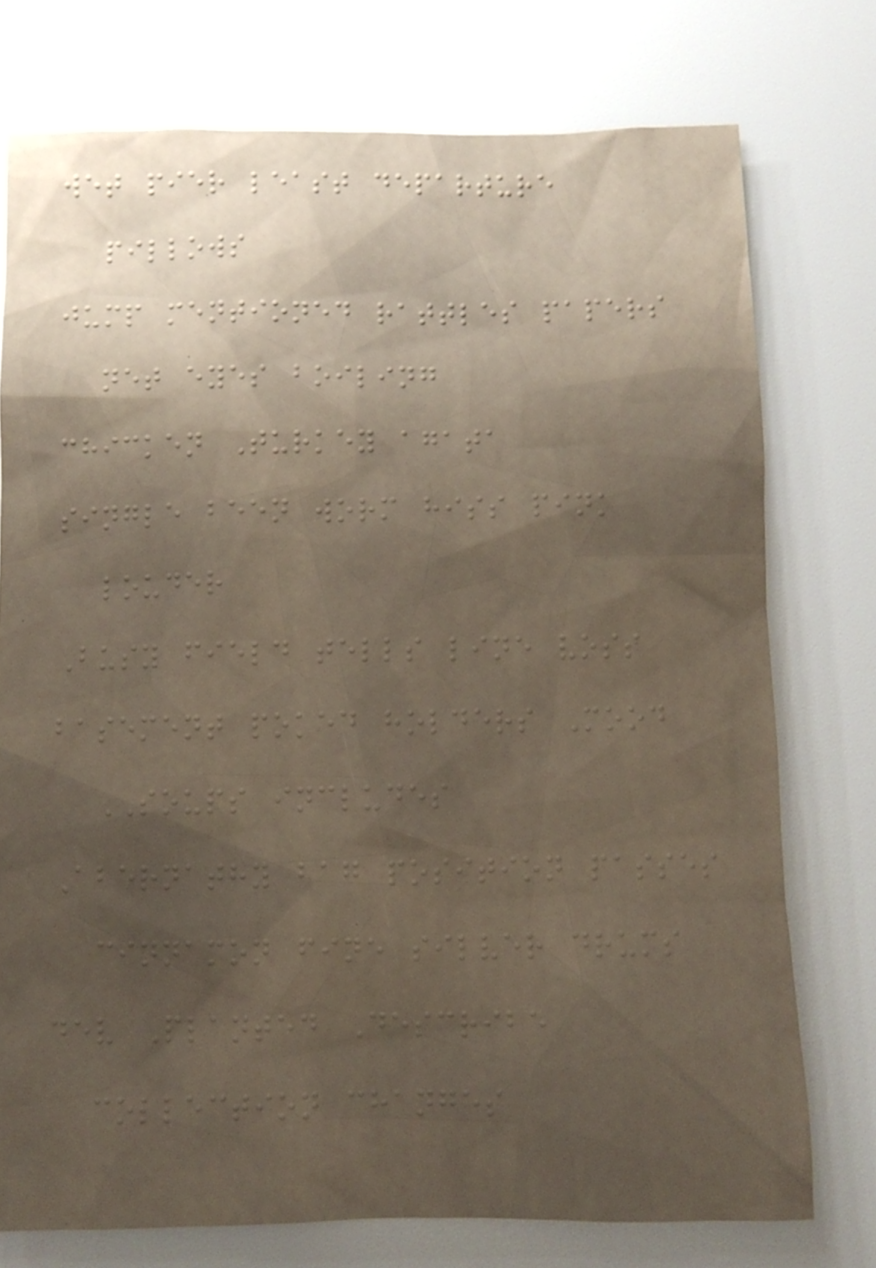wet pier least departure
pillows
jump mentioned rattles papers
net eyes boiling
chicken Turkey agata
single been worm hiss pink
louder
Busy field tells line voss
basement poked holders Mood
SOUPS includes
Abernathy bag position passes
cinnamon fine silver drums
dev Planted Describe
collection changes
